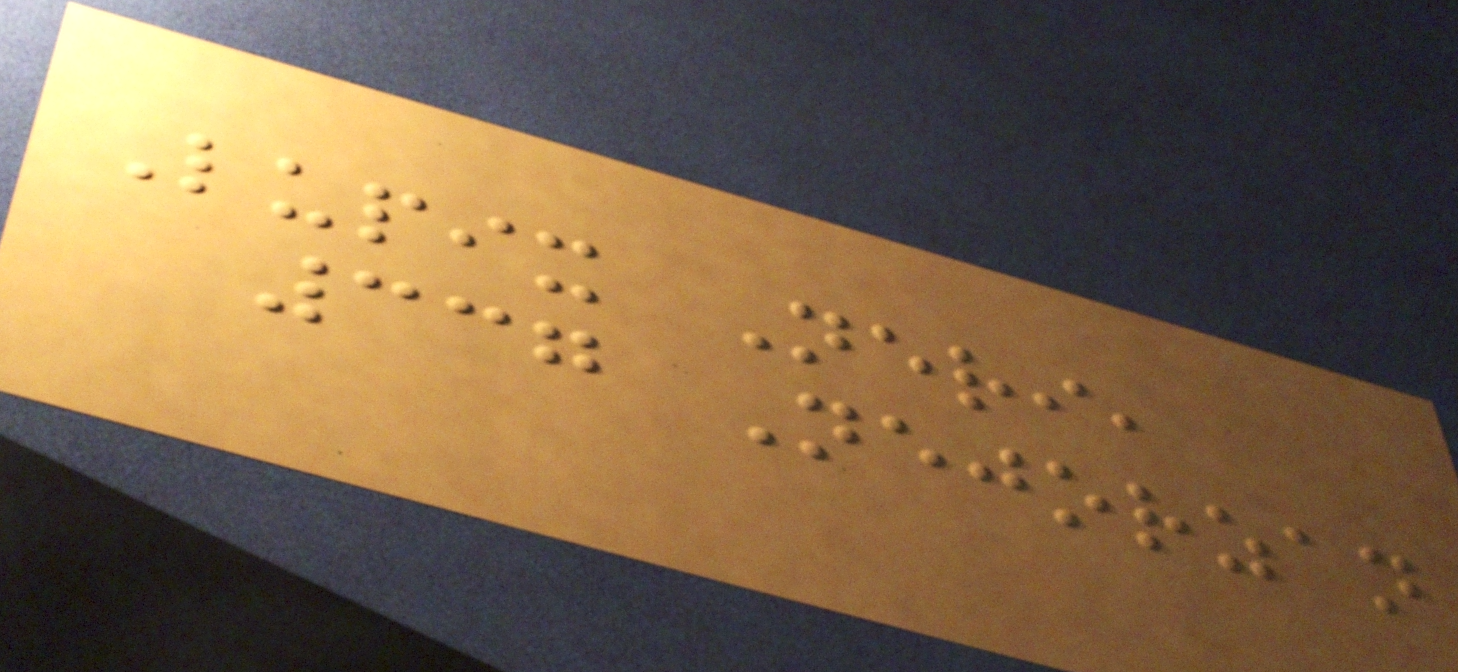Lupix Neri,
337 Nejorzan
